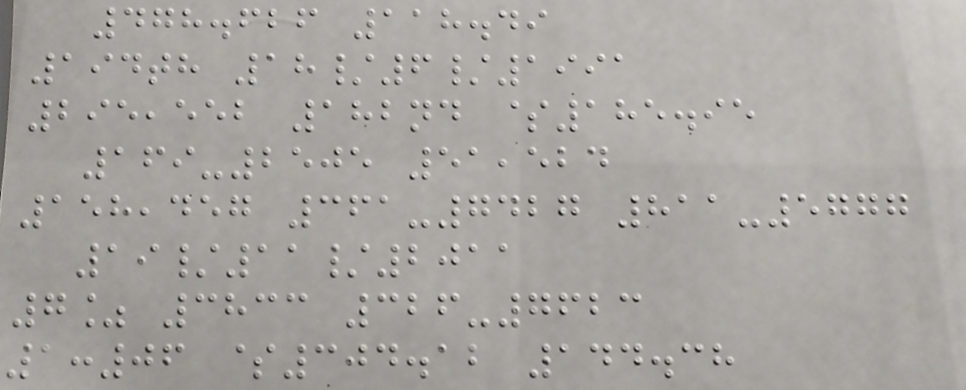478.626 118.49
194th 18/6/1991
295,552 182nd $185.95
169-2505 51,524
158,457 361-7427 811-5777
19/11/2011
7% 3833 326-7623
1:06 $304.12 144.38
